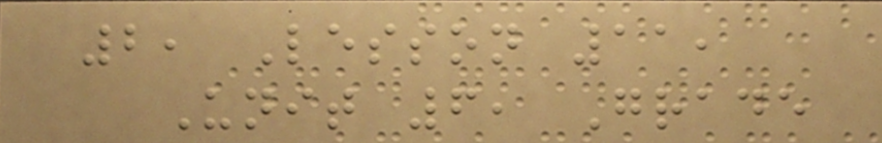2, Lesson 11,
Unit 6, Grade
